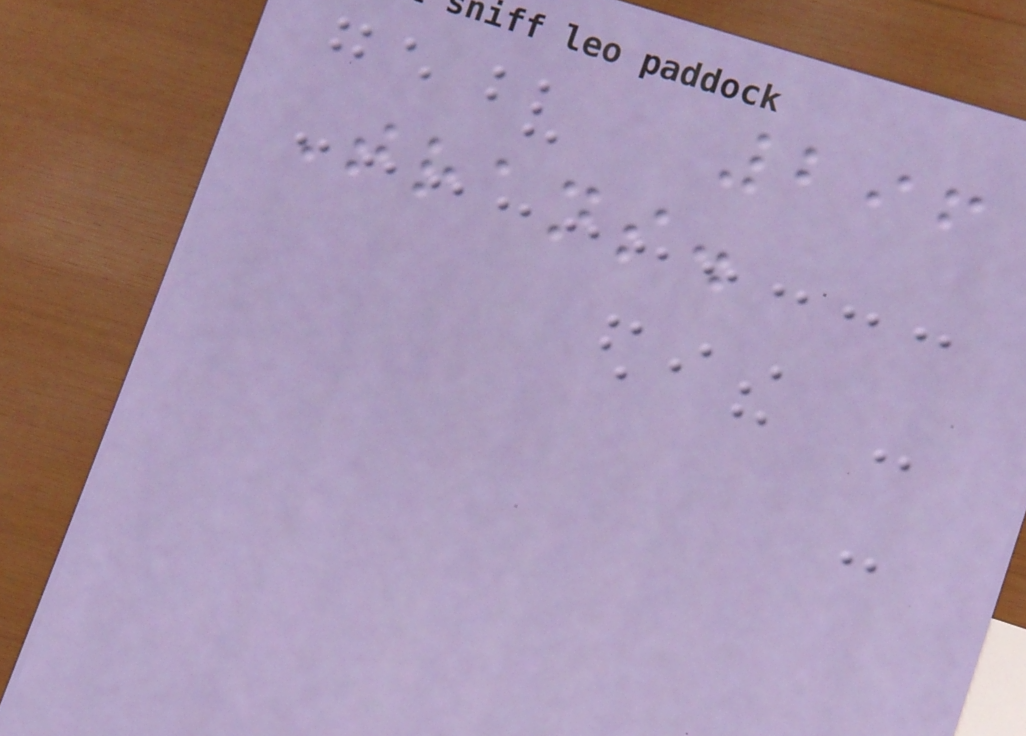296
Trans.
